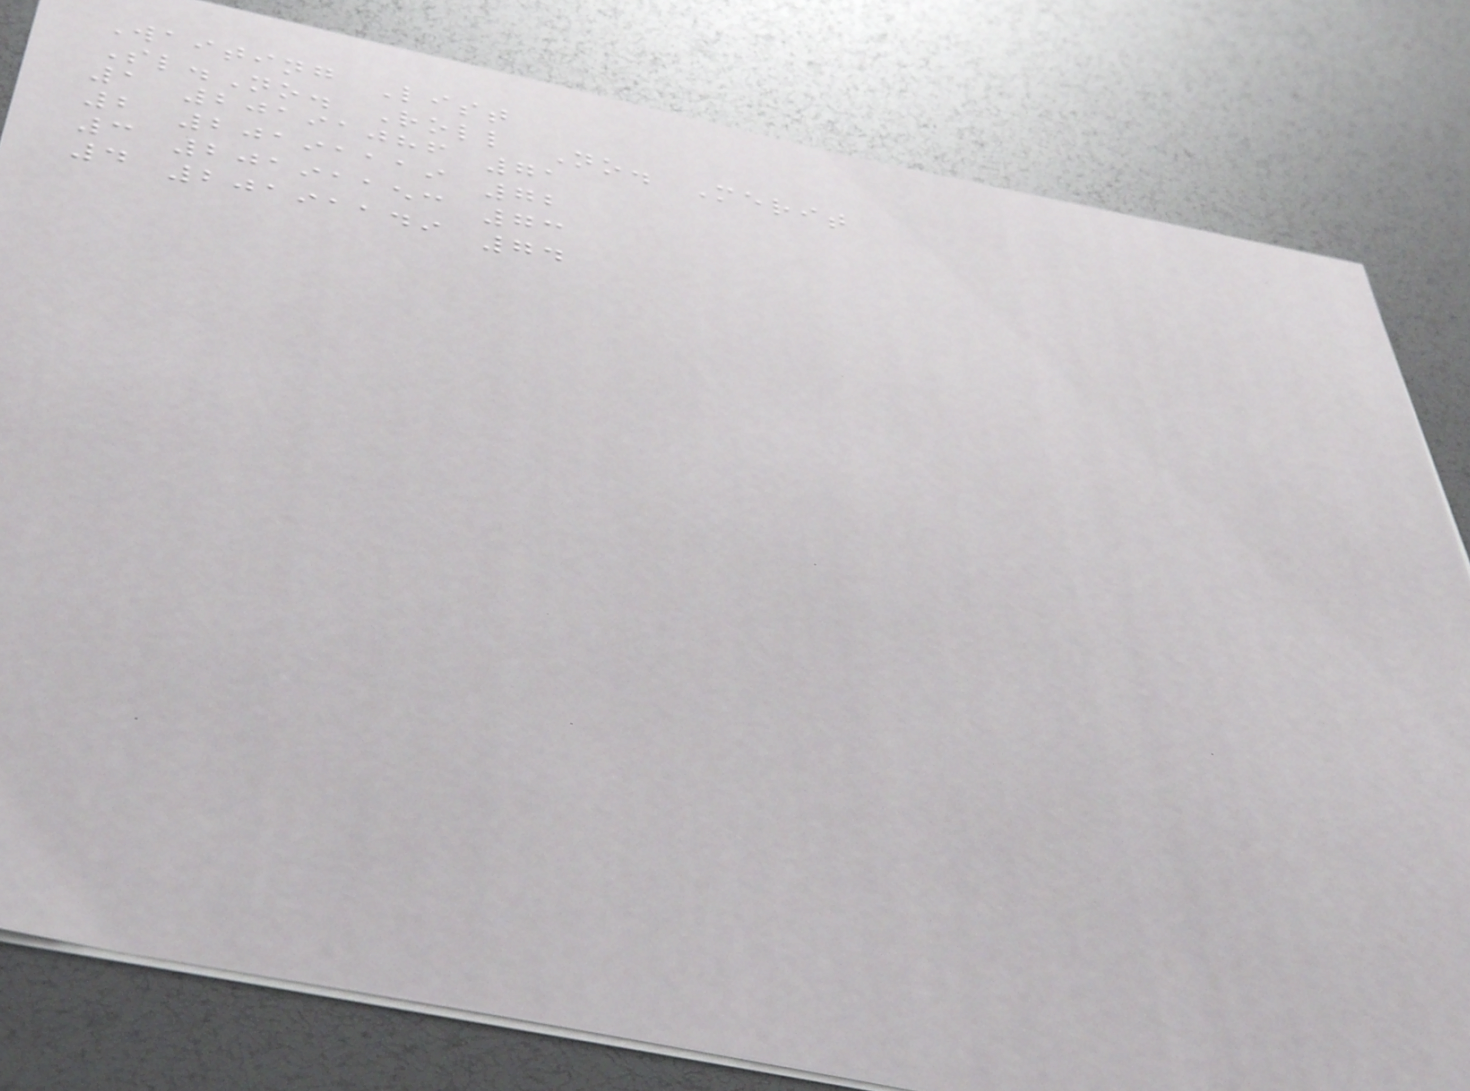Waiting List
Sl.No. Roll No. Merit
1 20191086 71
2 20191119 72
3 20191153 73
4 20191149 74
